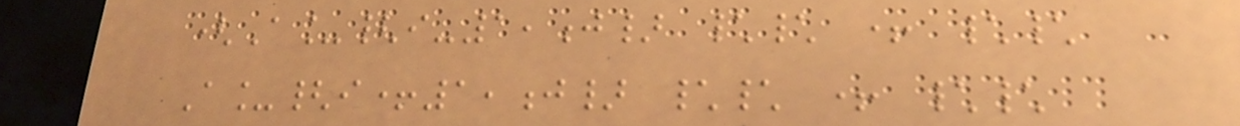(A_{i-1,j} \\ + \\
A_{i+1,j} \\ + \\
